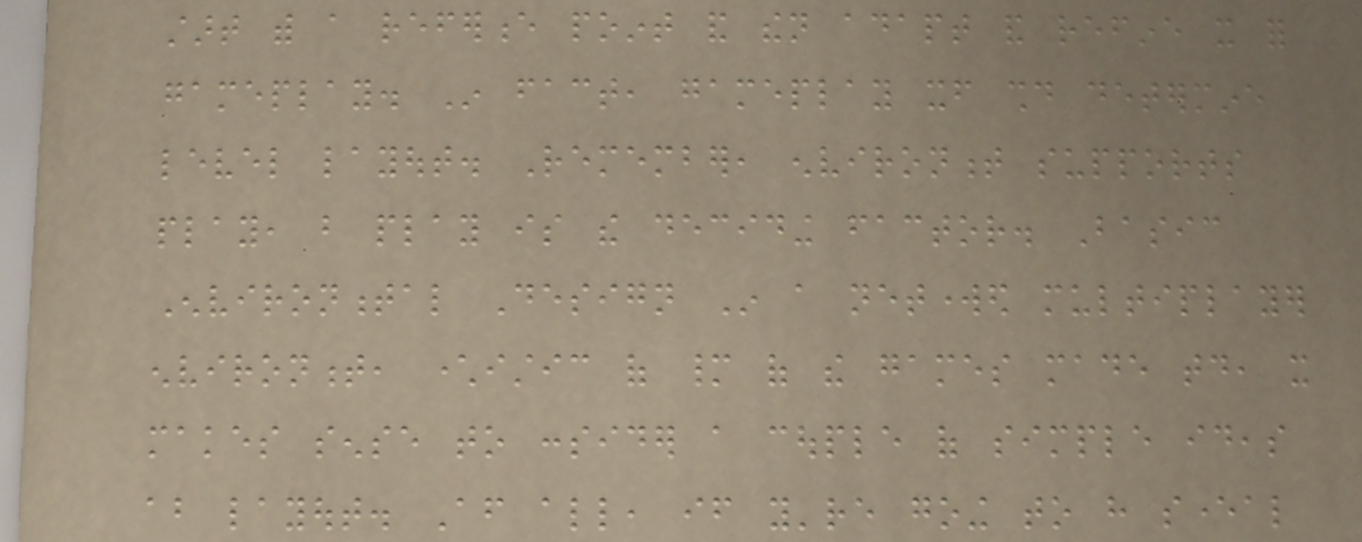start with a reference point and then adapt and refine it for
gameplay. In fact, gameplay itself should determine
level layout. Remember, environment supports
play, but play is the deciding factor. Basic
Environmental Design In a networked multiplayer
environment, characteristic of many of the games made today, it
makes sense to consider a couple of simple ideas
about layout. After all, if you're going to have several
